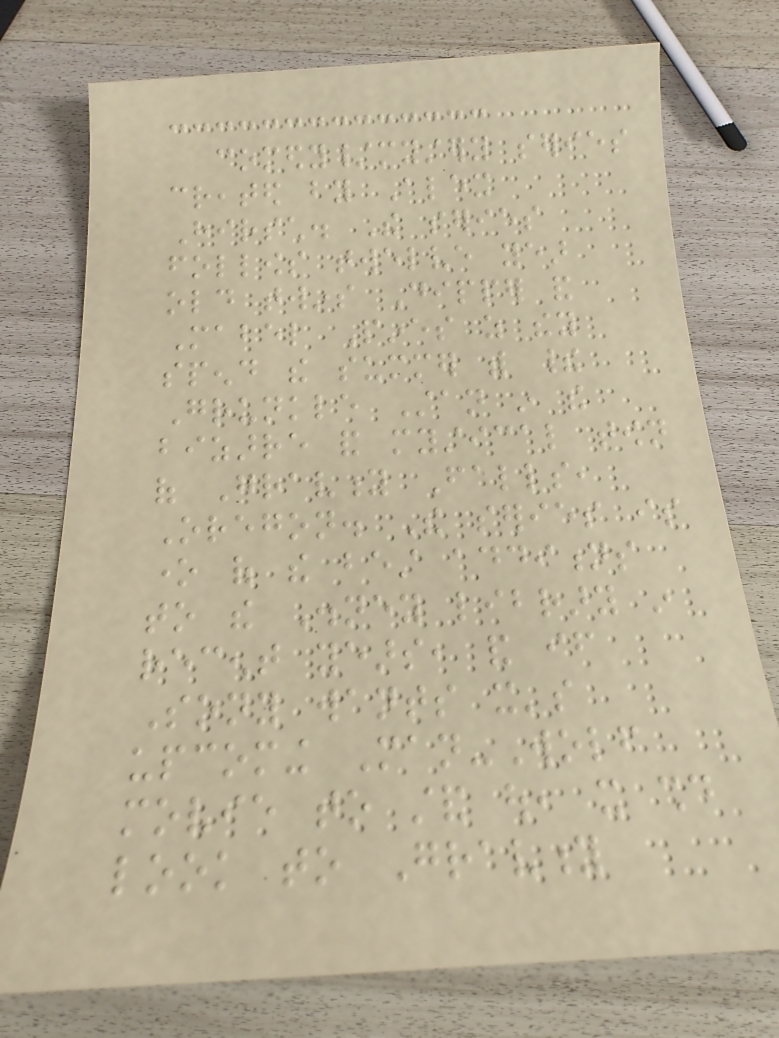comedy/mystery series
created by Alex
Hirsch. The series
follows twelve year
old twins Dipper and
Mabel Pines as they
spend the summer with their
Grunkle Stan in the
bizarre and mystical town
of Gravity Falls,
Oregon. The series is
one of the best additions
to the Disney library in
recent years, and if
Sony wants it's
upcoming Man-Wolf
movie to stand out, it should
look to Gravity
